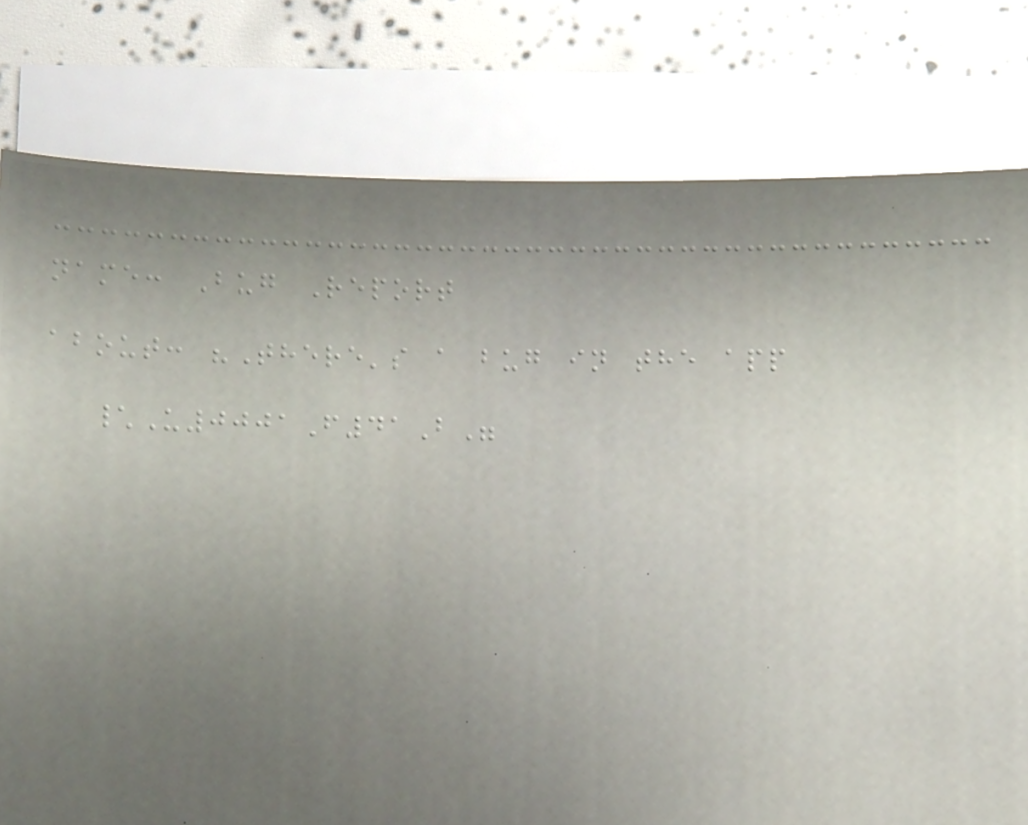name: Bug Report
about: "There's a bug in the app
\U0001F41B"
